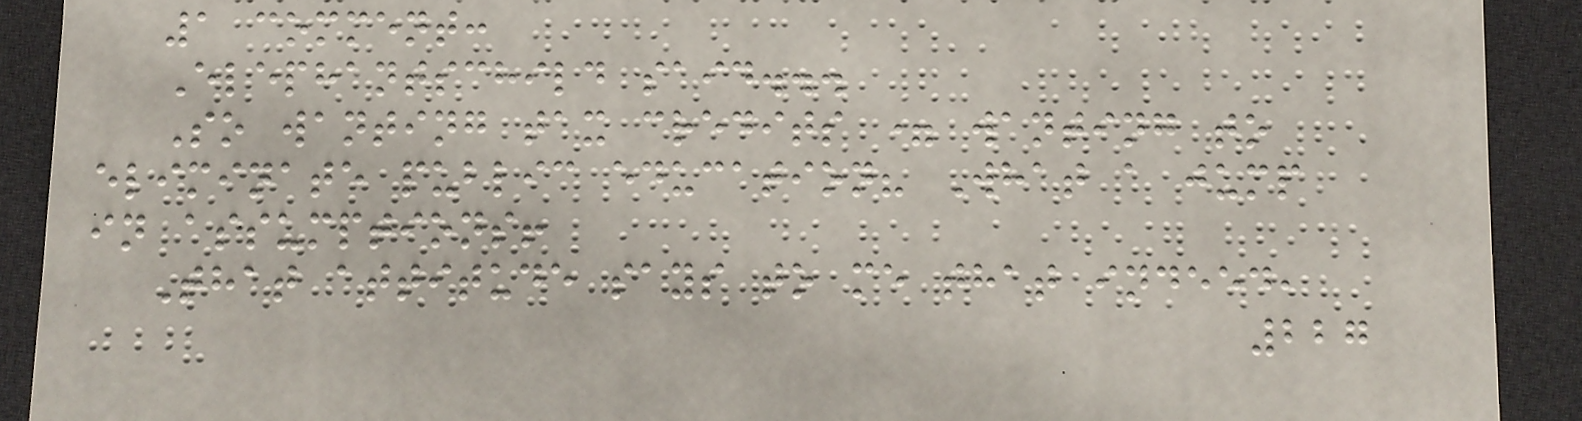1 comment:
Elephantschild said...
So wanting tax credits = wanting to
eliminate public education? What a jump
in assumptions!
That attitude says to me that indeed,
227
